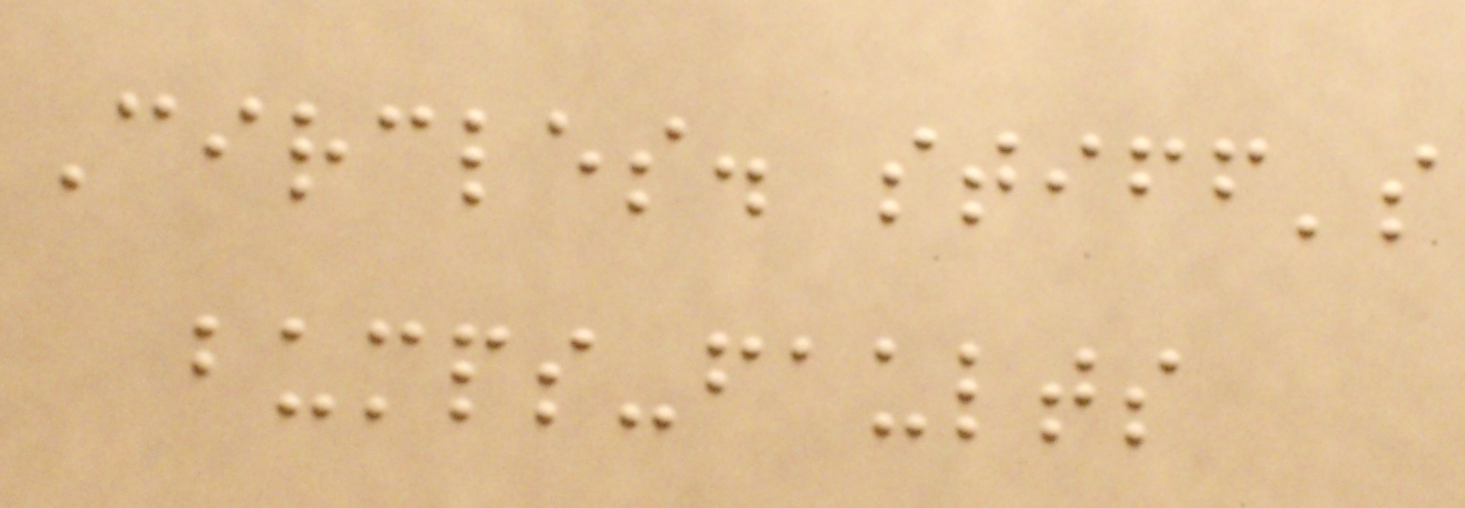Circles. stiff's
bumps-faults
